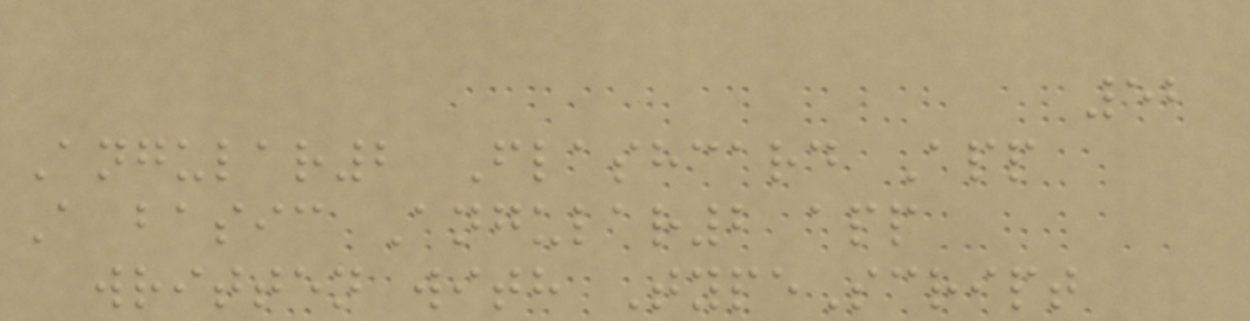52
Angular2 Flashcard App
A basic Angular2 app
written with TypeScript
